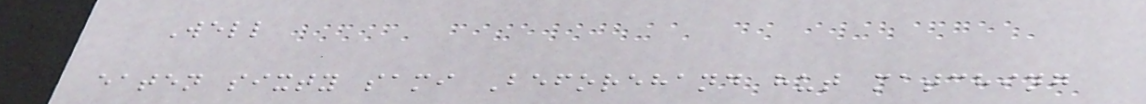Well
eaten sixty sami Beforehand hut matching
